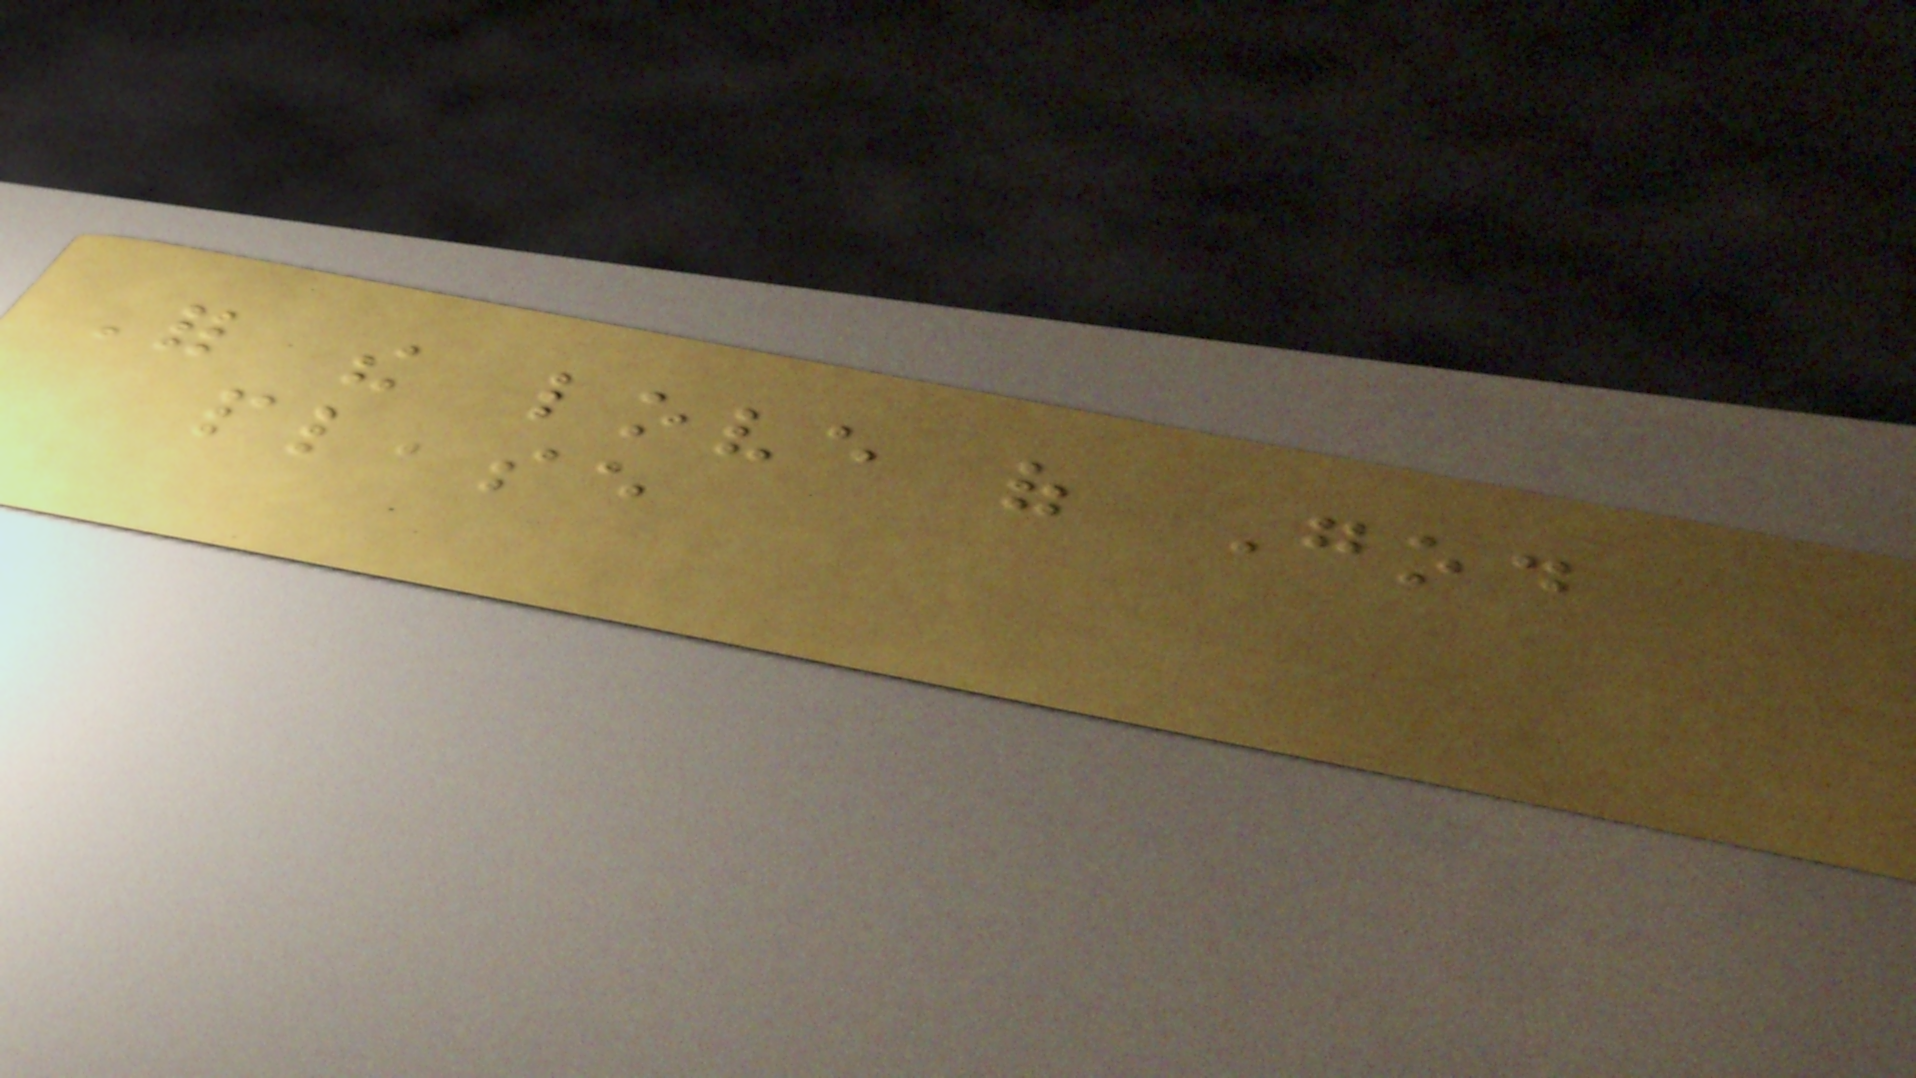For the love of God
please
